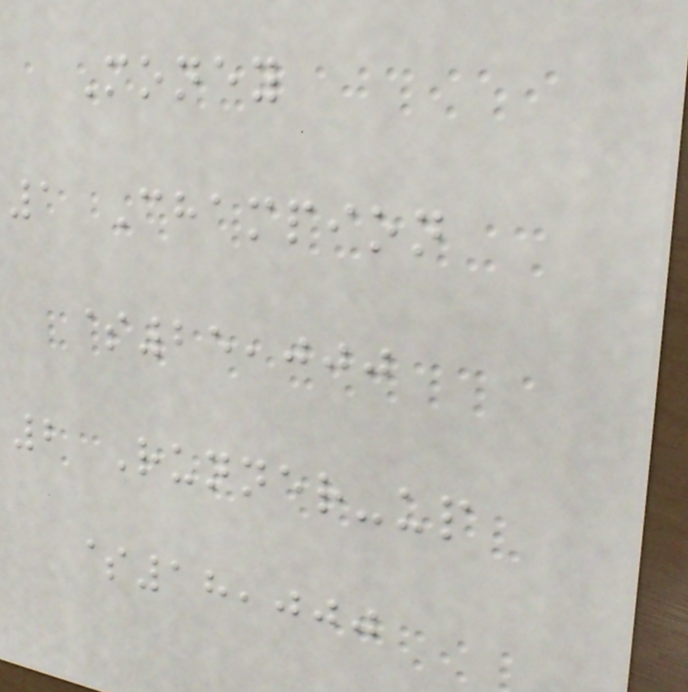Money
1 Champion
$25,000
2 Runner-up
$18,000
